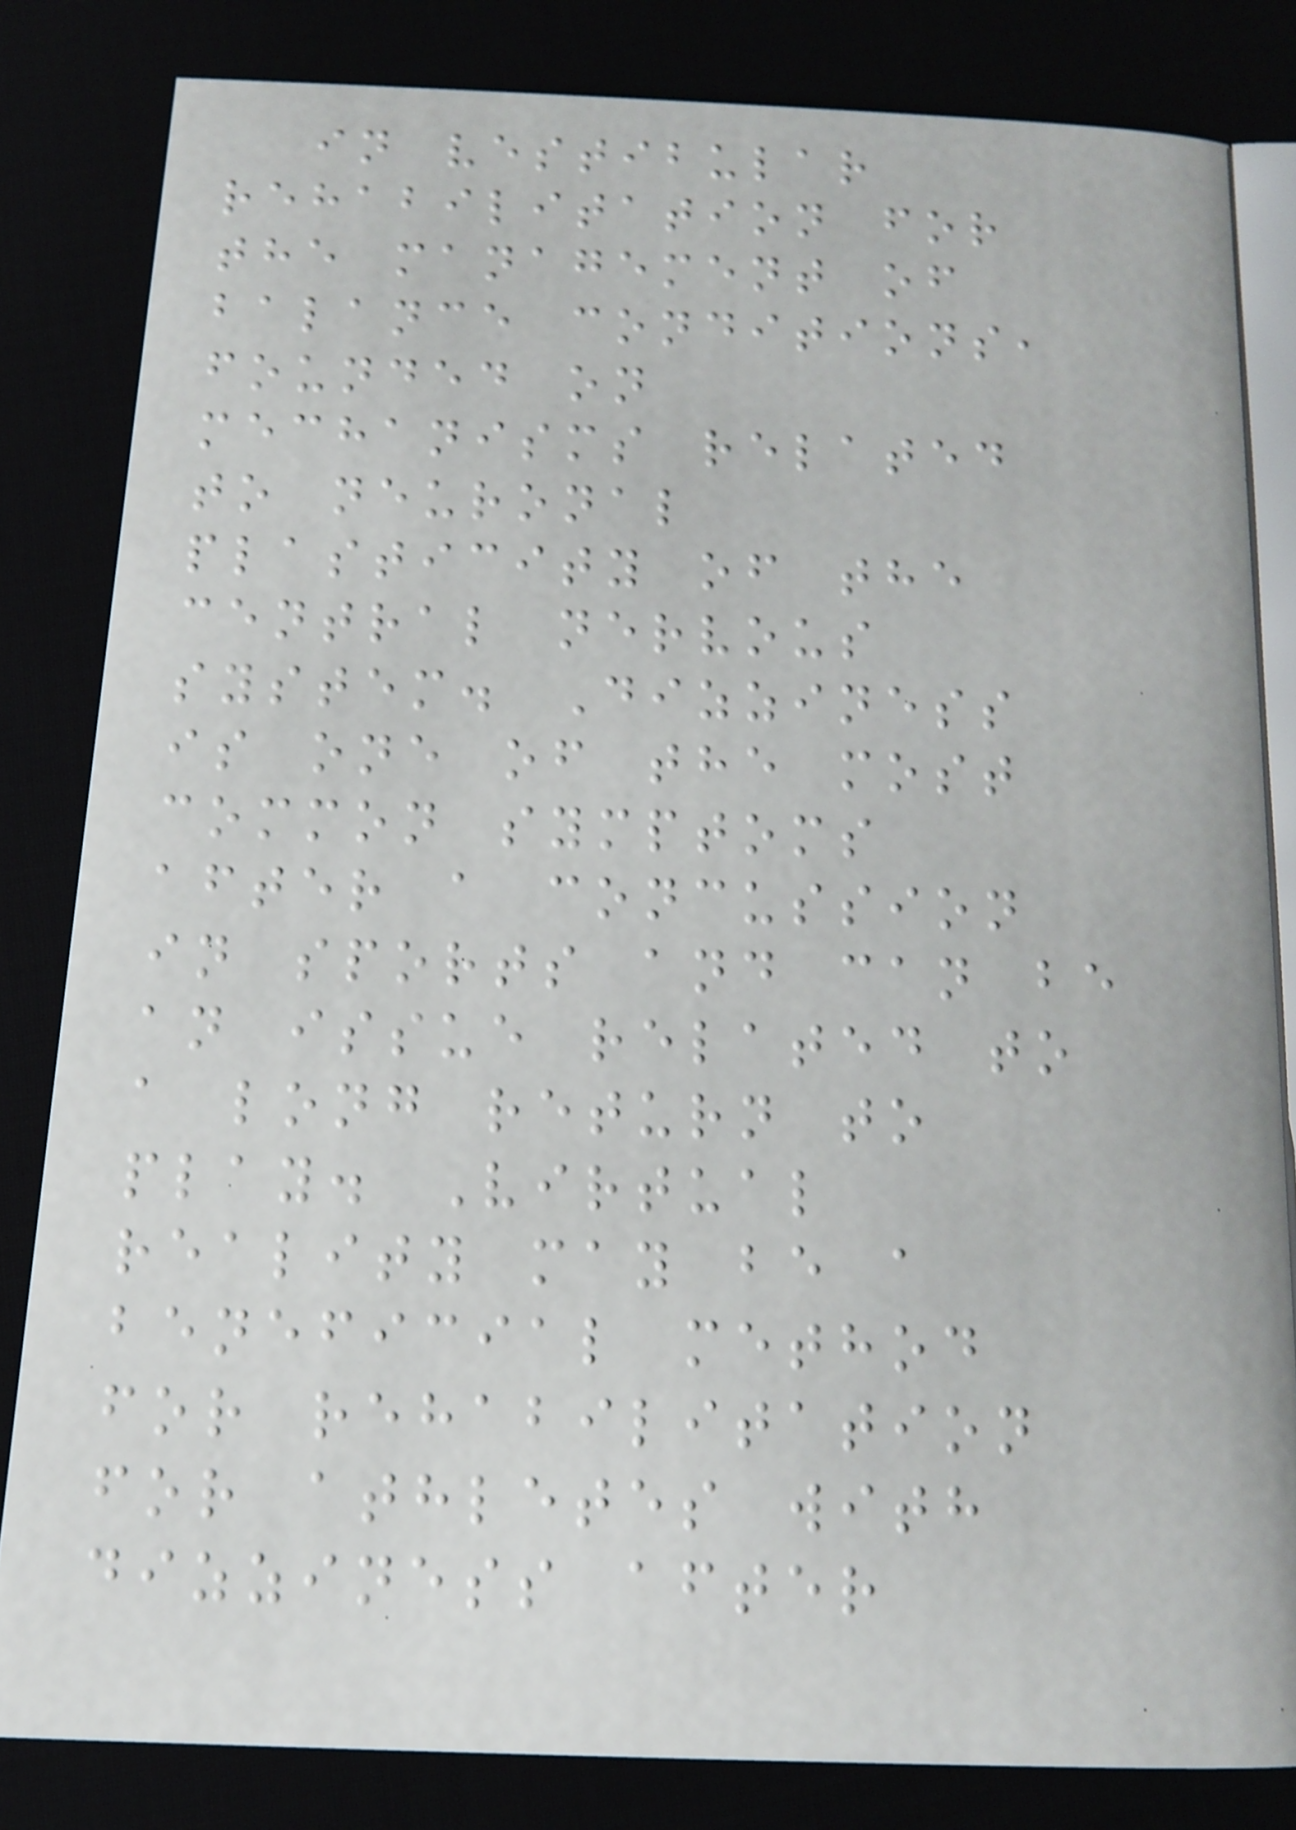in vestibular
rehabilitation for
the management of
balance conditions,
founded on
mechanisms related
to neuronal
plasticity of the
central nervous
system. Dizziness
is one of the most
common symptoms
after a concussion
in sports and can be
an issue related to
a long return to
play. Virtual
reality may be a
beneficial method
for rehabilitation
for athletes with
dizziness after
